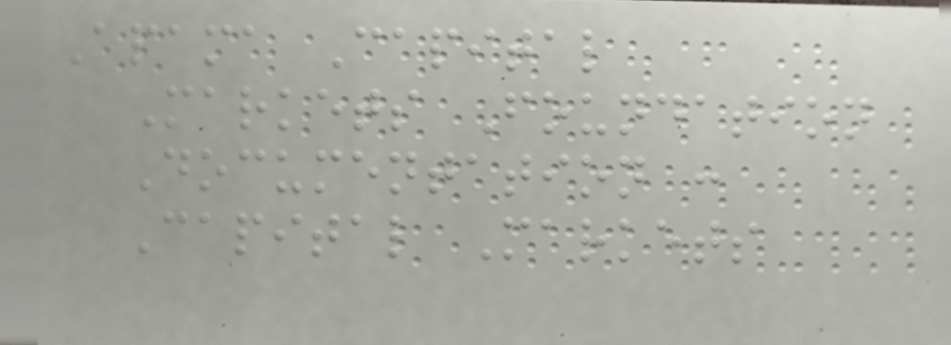Apama Capital
Markets Foundation
Documentation :
Capital Markets
